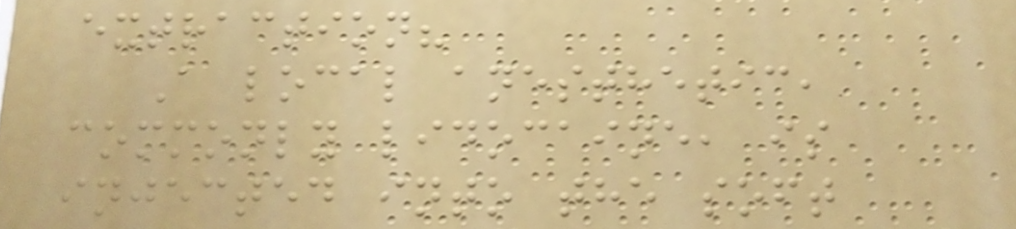extraction?
A local anesthetic,
commonly lidocaine, is
injected into the soft
